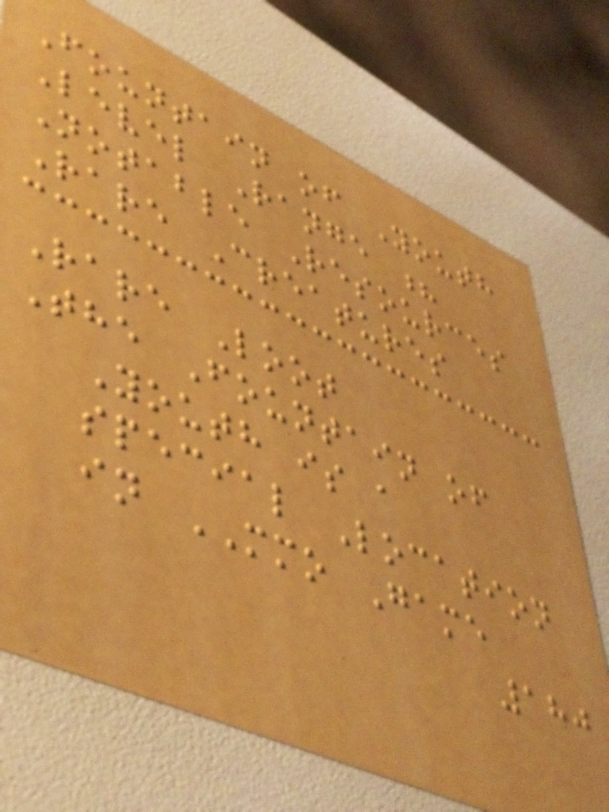Fountain of Youth
Level Range ?
Notable Resources
Rare Creatures
Rare Loot
The Fountain of
Youth is a
special Location
in MMO Game
180
